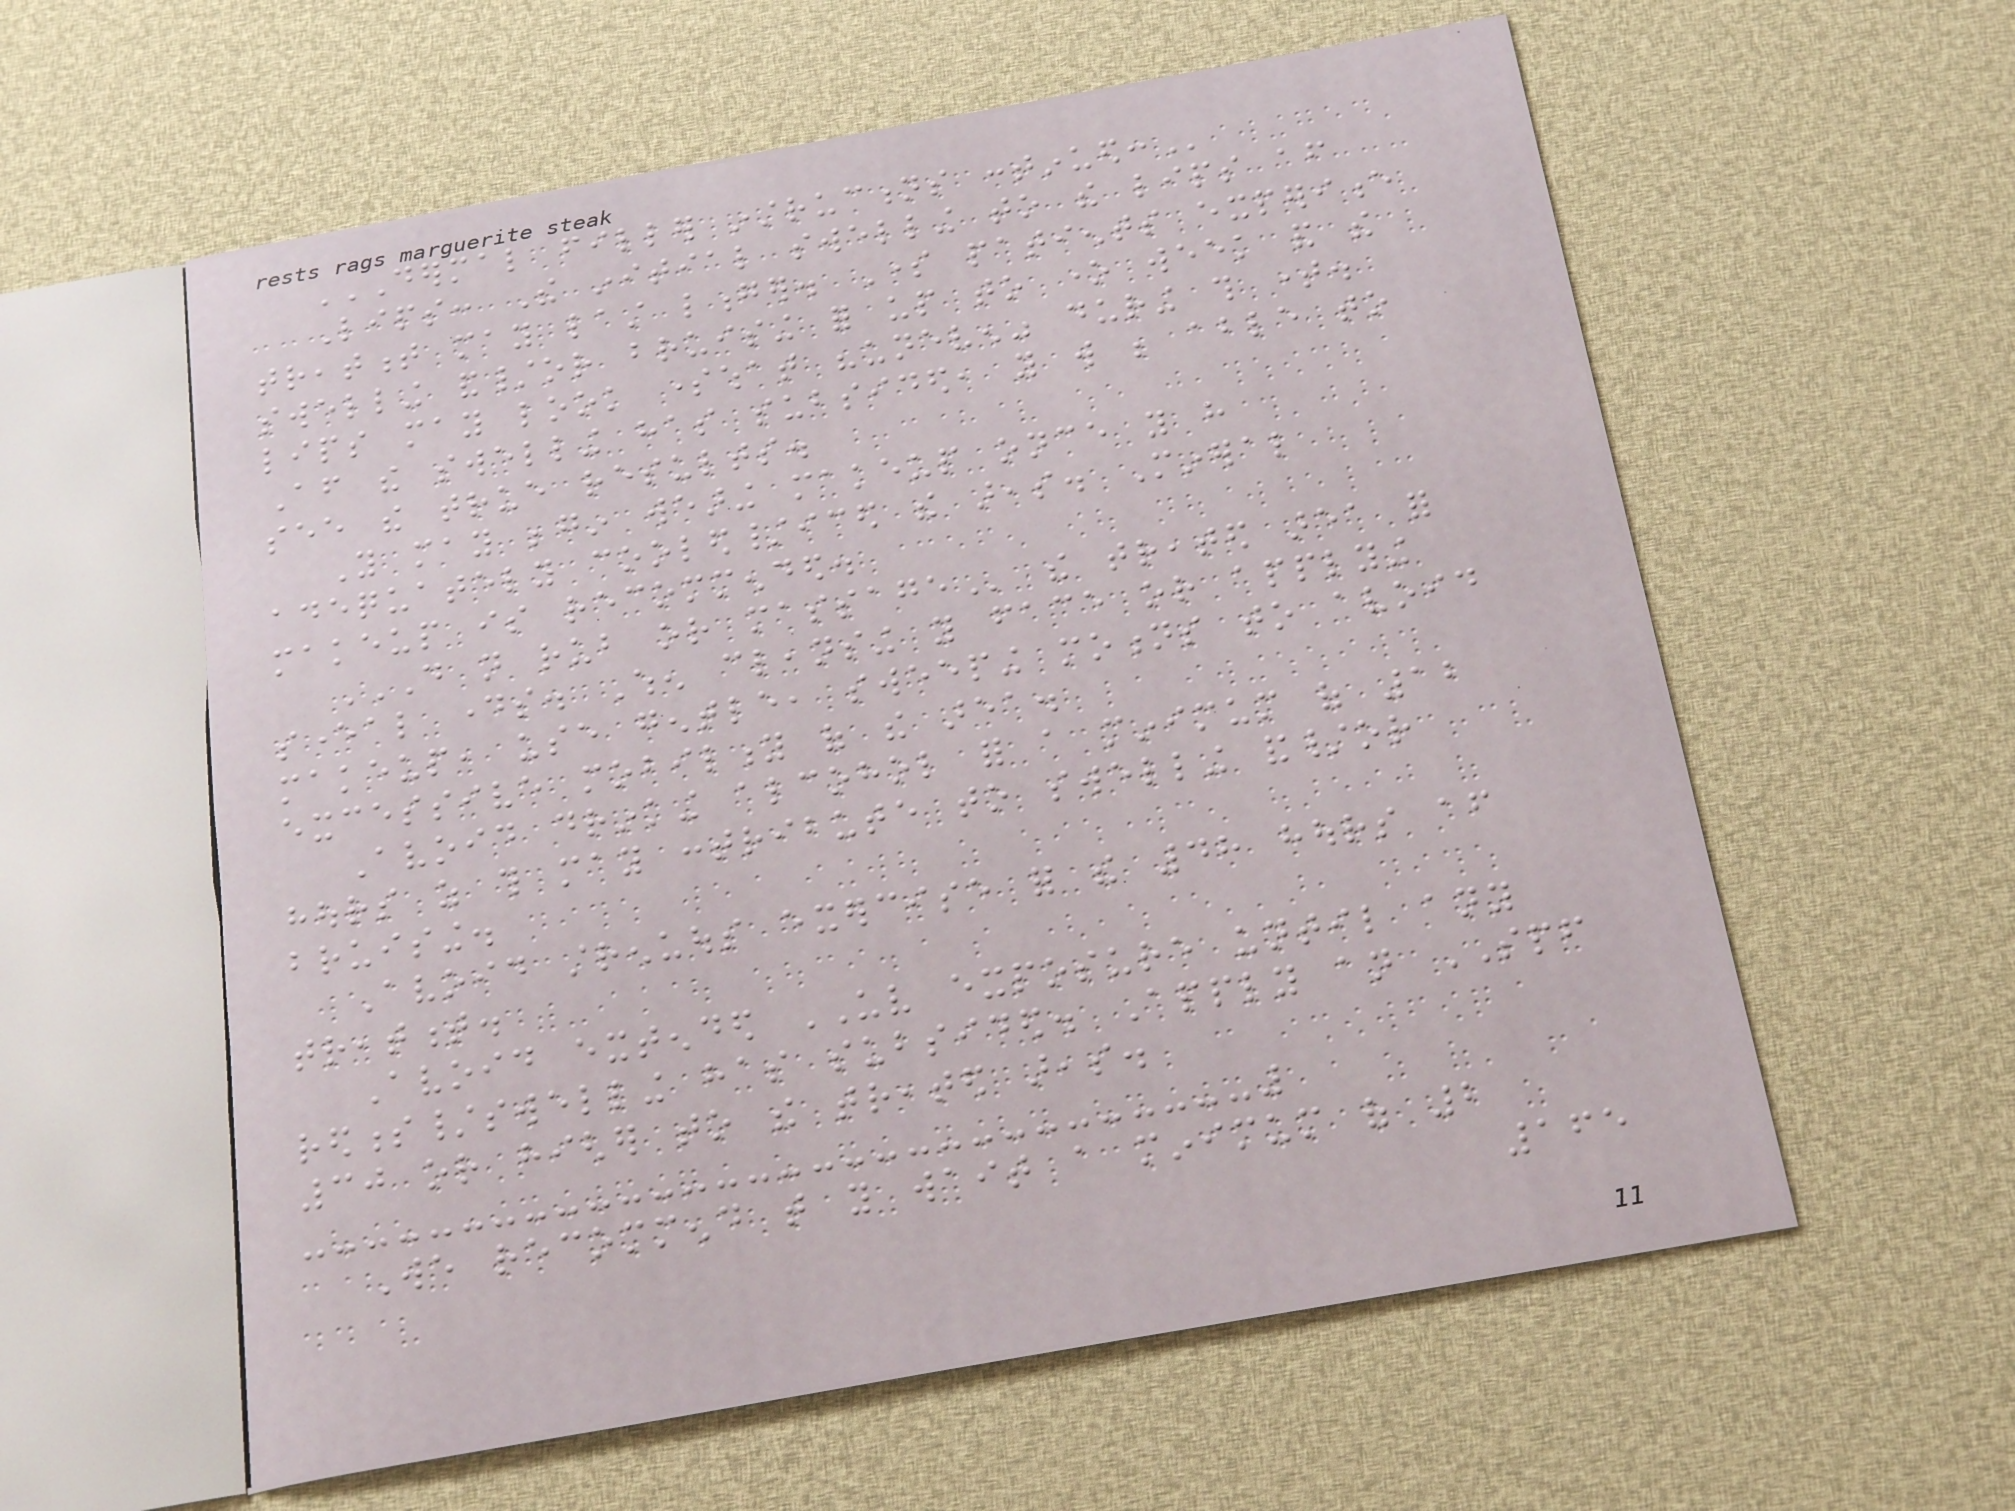DERMAL FILLER INSTRUCTIONS CONTINUED:
Lips: The initial swelling to the lips after
treatment may last longer. Some patients experience
swelling and/or bruising for up to one week and the
lips may look somewhat "uneven" during this time.
After the swelling has subsided, you will be able to
see the true results.
You may begin wearing makeup once you have
adequately cooled/iced the areas. Mineral
makeup is recommended.
DO NOT RUB OR MASSAGE the treated area for
several days. When cleansing you face or applying
makeup, use gentle, sweeping motions to avoid
excessive mobility of the area.
Avoid drinking alcohol for a minimum of 12
hours as this may contribute to swelling and/or
bruising.
Avoid strenuous exercise for the 48 hours after
treatment.
Avoid extended UV exposure until any
redness/swelling has subsided. Apply an SPF
30 or higher to the treated areas.
We recommend that you wait a minimum of 2
165
